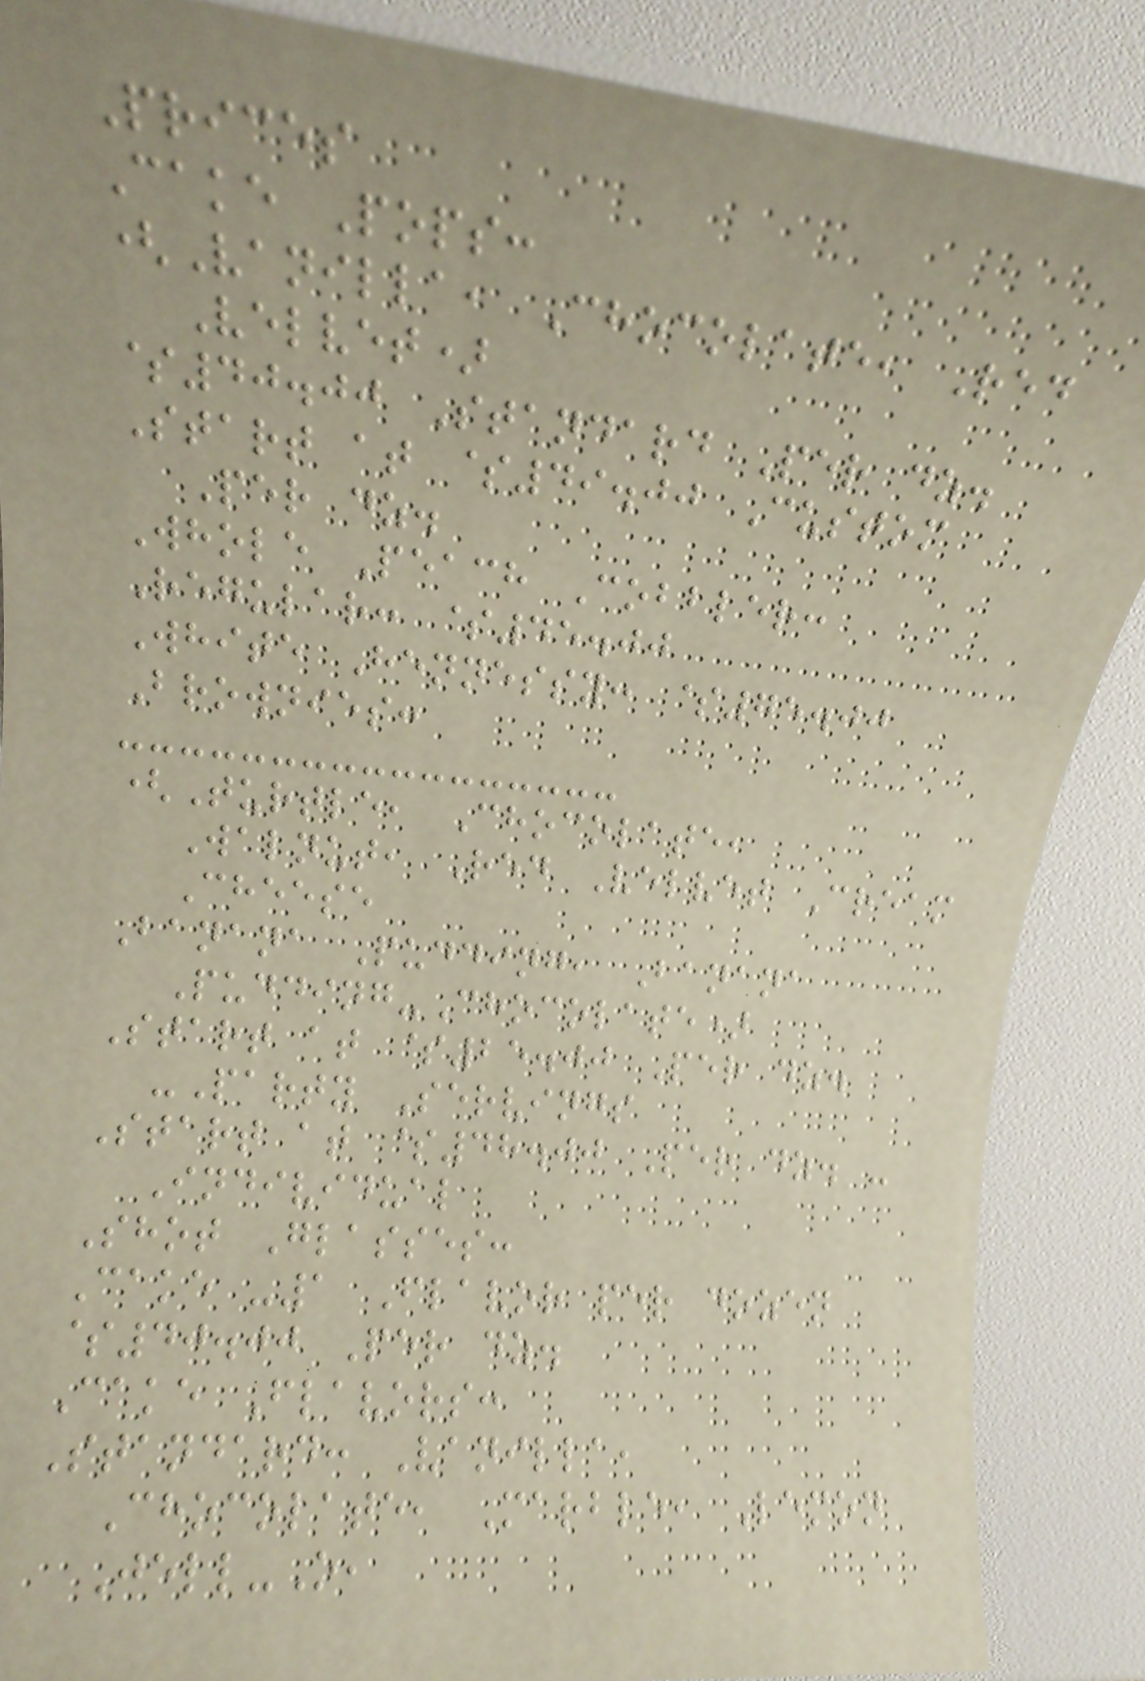Prices
Cake Pops:
(Vanilla, Chocolate, Red
Velvet)
$40.00 Standard Per dz.
Start at $49.00 Custom
Per dz.
Whole Peach Cobbler:
Regular: $45.00
White Hennessy: $75.00
Brownies:
(Turtle, Chocolate,
Walnut, Red Velvet Cream
Cheese
Banana Pudding, Banana
Pudding-Chocolate)
Start at $25.00 Per dz.
-Party Servings
Start at $48.00 Per dz. -
Individual
Shot Glasses:
Cake -1 Flavor per dozen
$40.00 Per dz.
Cake Flavors:
Standard: Vanilla,
Chocolate, Marble, Lemon
Jell-O,
